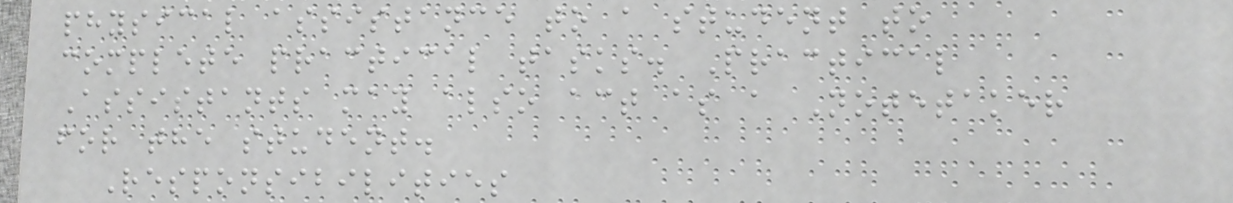physical assistance to a student to
complete practical tasks. Practical
Assistants may also act as a Notetaker
for the student.
Responsibilities
